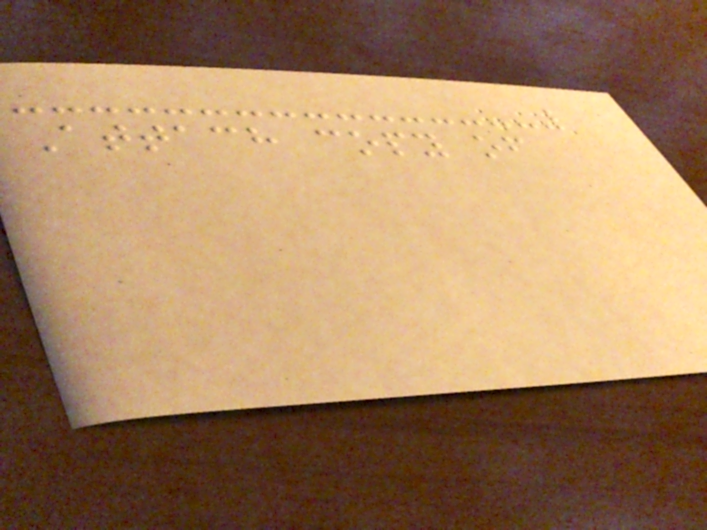Attach copy of
